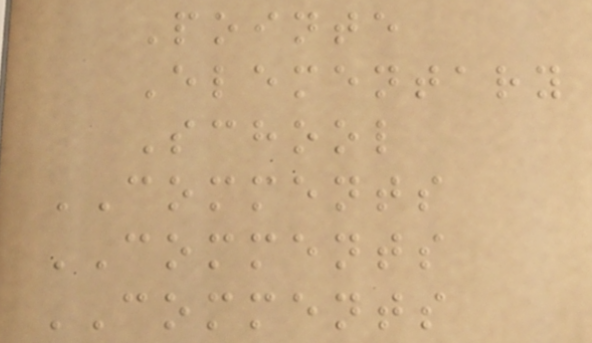Pointe
Elementary
School
COMMENTS
COMMENTS
COMMENTS
